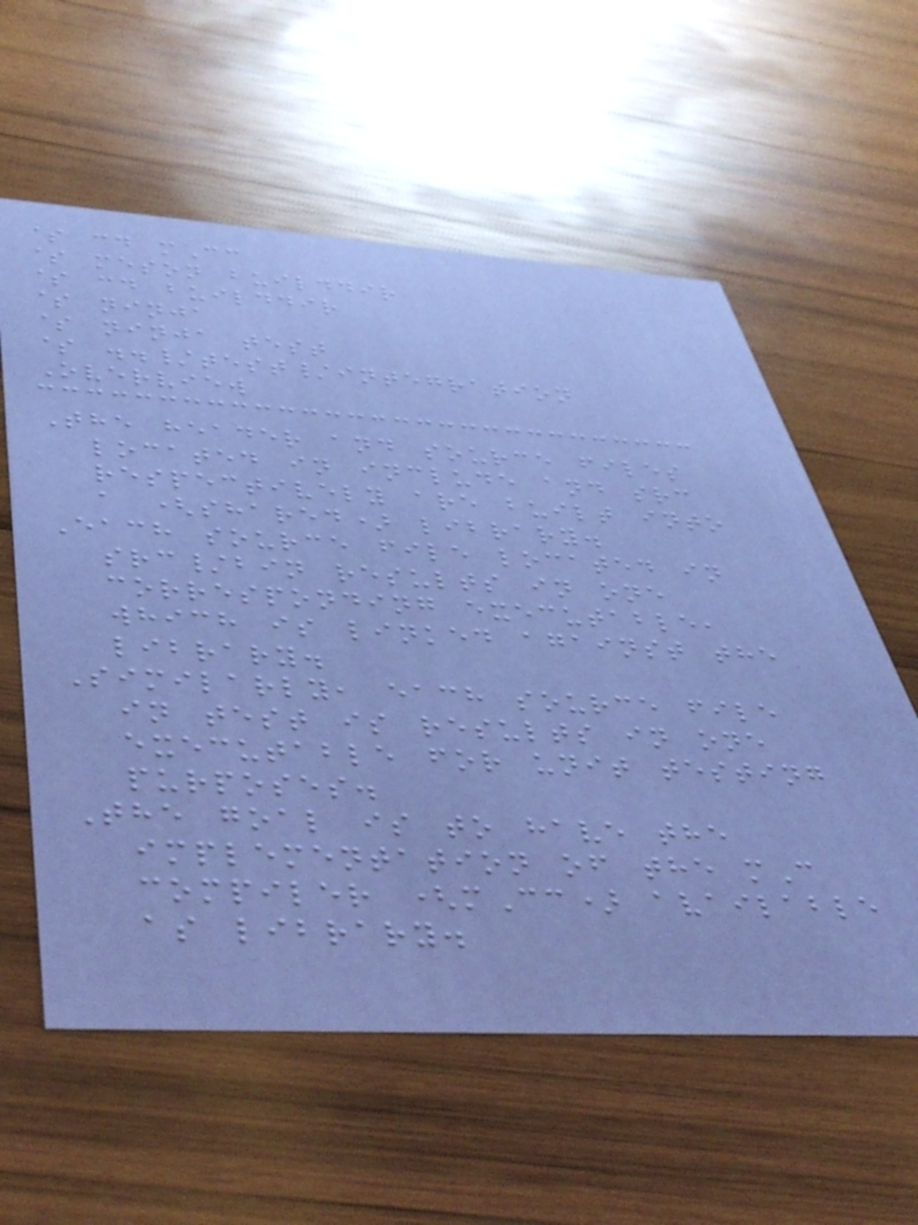$ cd mCc
$ meson builddir
$ cd builddir
$ ninja
$ ninja test
$ ../test/integration
Overview
The header and source files
located in include and src
respectively are built into
a (shared) library.
Each source file located in
src/bin results in one
corresponding executable,
which is linked against the
library.
Similarly, each source file
in test is results in one
executable for unit testing
purposes.
The goal is to have the
implementation of the mC
compiler (mCc) available
as library.
